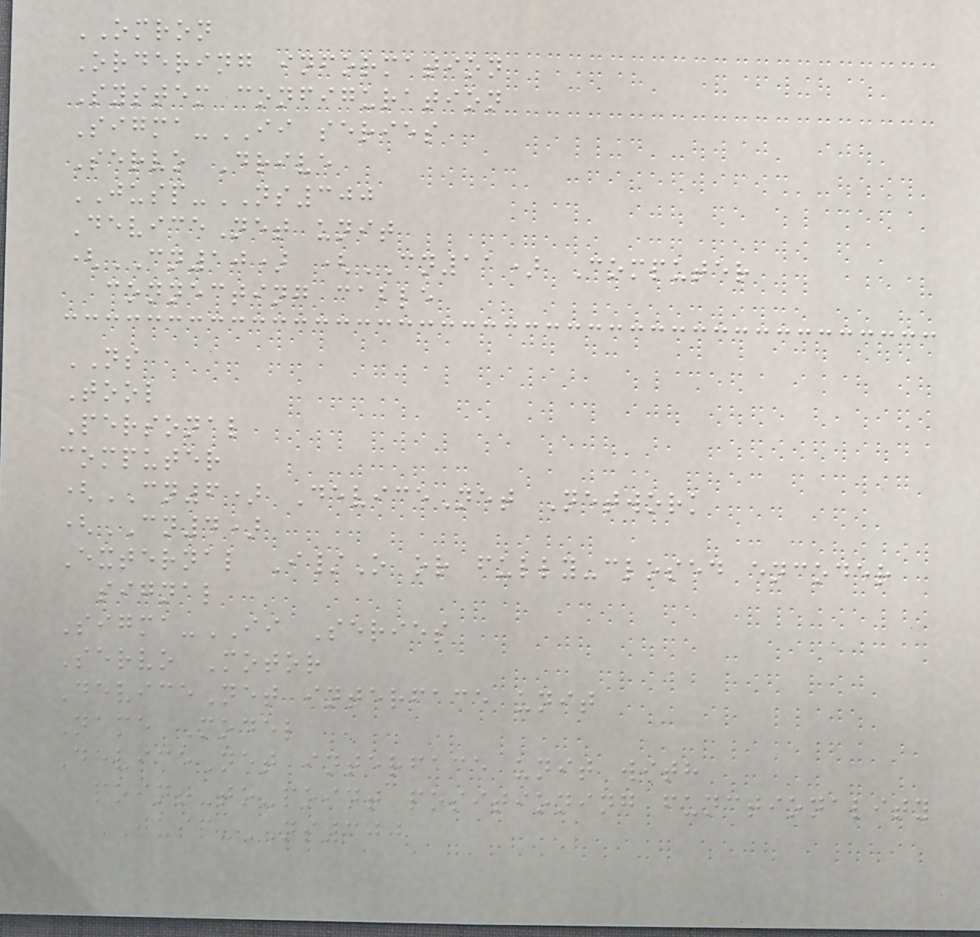OMRON
Ordering information
System configuration
Sigma-II series
Servo Drive
JUSP-NS300
DeviceNet unit
(CN10) (CN11) Computer
connecting cable
NS
Tool
Personal
computer
(CN6) DeviceNet Network
(CN4)
External I/O or fully-closed encoder
signal
Sigma-II Series
Servo Motor
DeviceNet interface unit
Name Model
DeviceNet interface unit with
point-to-point positioning functionality
JUSP-NS300
